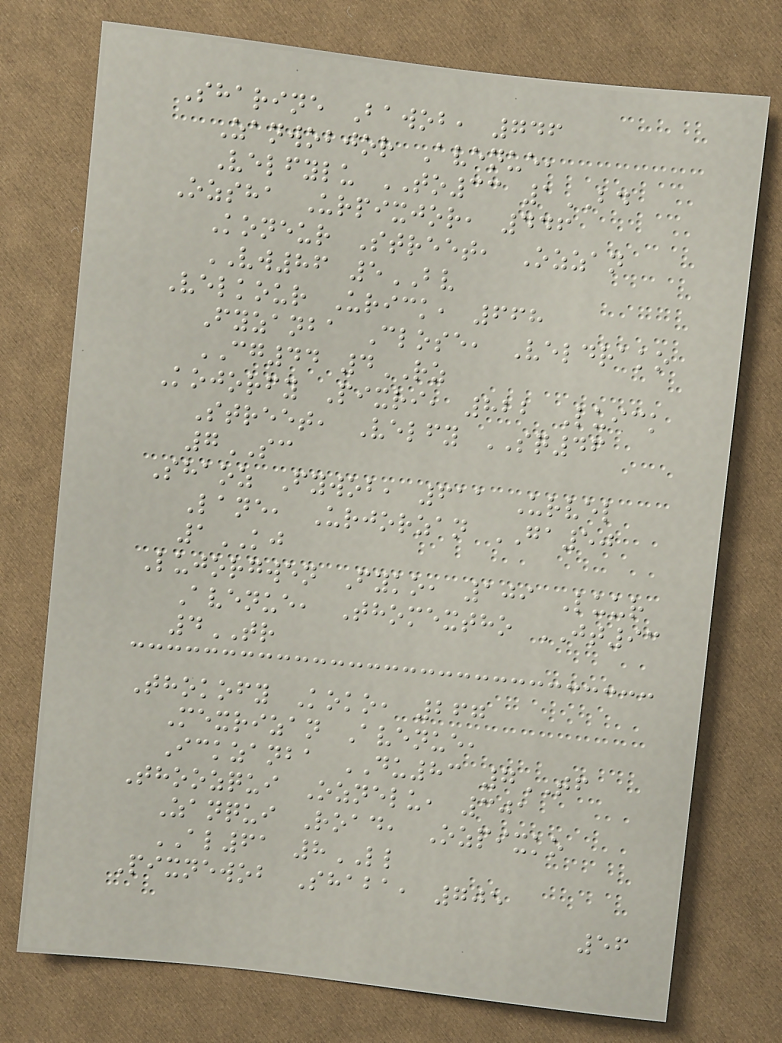Sharine Bawob, 746
Zanwobjor Avenue,
Velfylu TO33 1BD
Ozsha Urpixjor, 446
Koneur Street, Ozzan
VW86 5BV
Velkour Urick, 668
Fyzanba Close, Veldrako
CG44 4RZ
Kojorfy Pixri, 822 Luick
Street, Velfy SQ46
7SC
Shaoz Fywob, 611 Urvel
Lane, Urjorzan GA50
1KJ
Lujorgwen Fyko, 109 Luur
Avenue, Thomextho JT93
4TR
Thokofy Koko, 267
Mexrizan Avenue,
Ickzanba DU83 7TF
Thoozqui Oznelu, 301
Zanqui Road, Ozpixko
AL61 8LL
Pixnewob Shaba, 705
56
